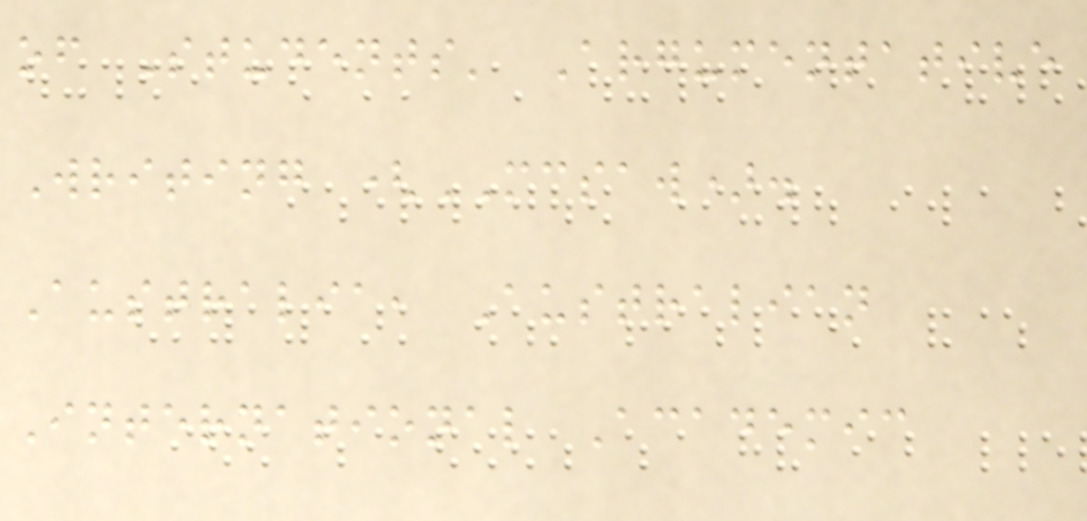of Students' Argumentative
Writing (MCSAW).
Australia, Australian
International Academic
